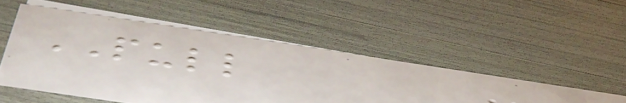PULL
